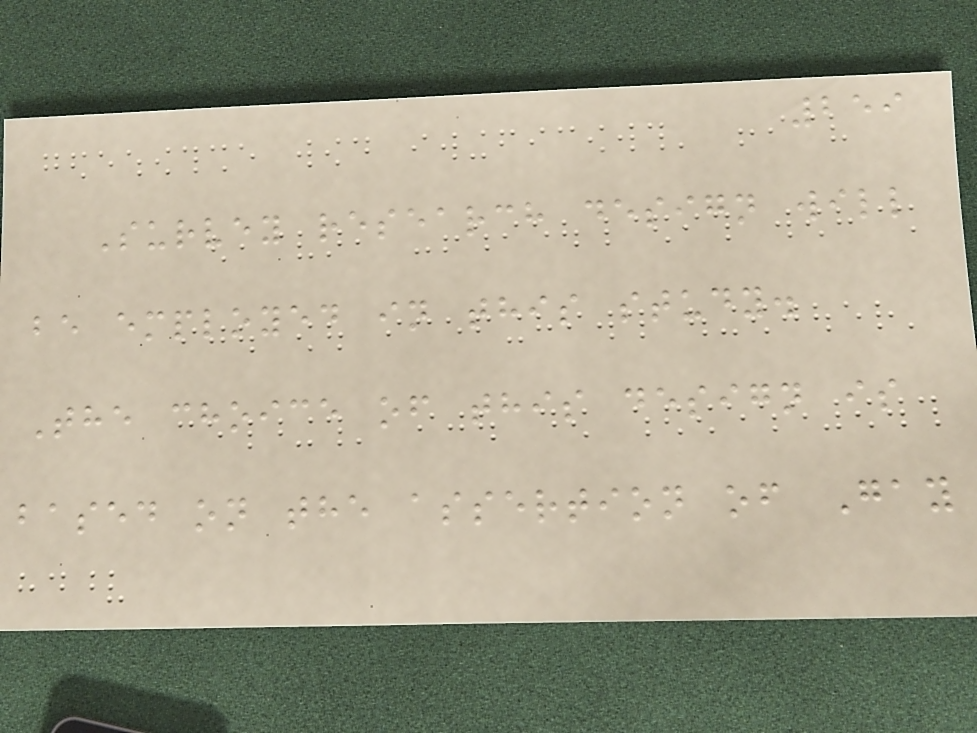259
Survey research design will
be employed in this study.
The choice of this design is
based on the assertion of Gay
